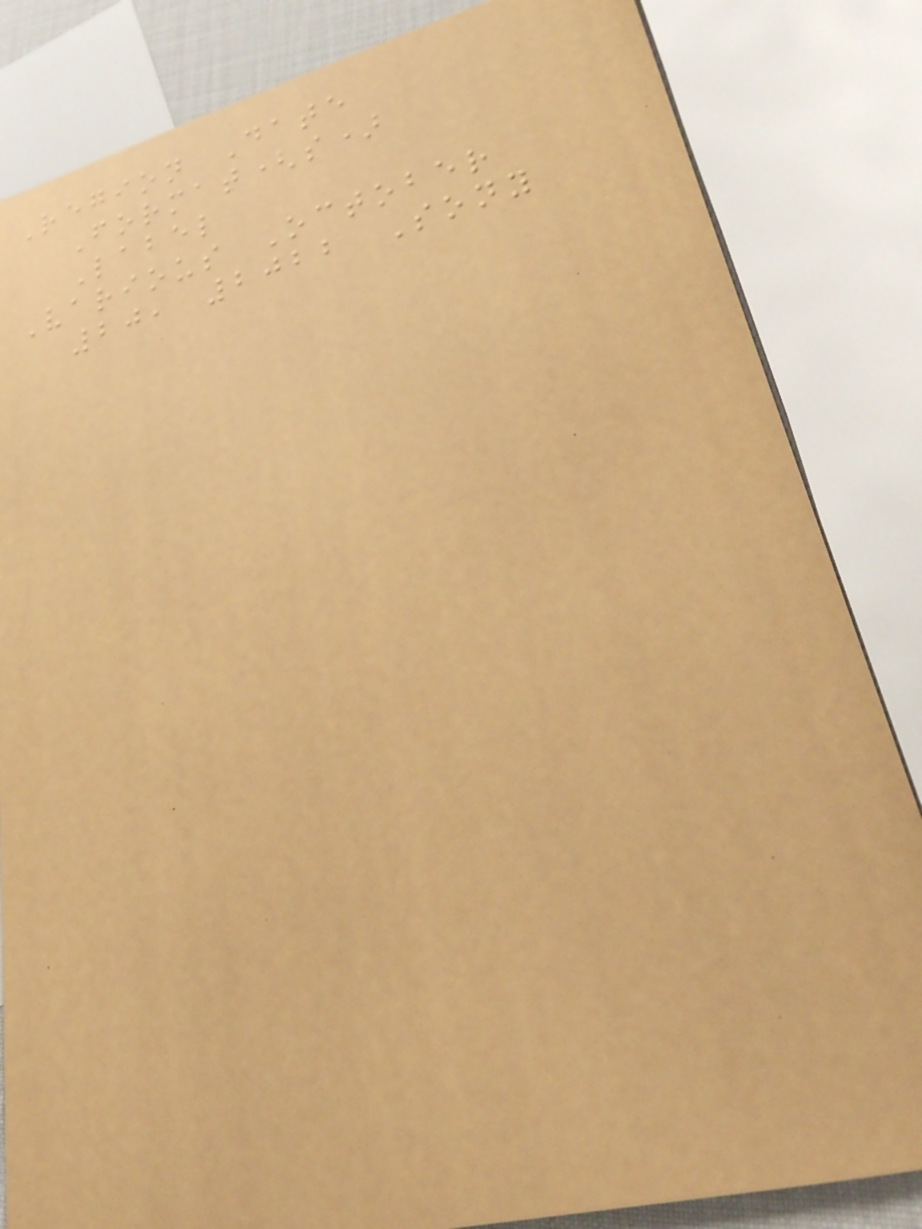Region Date
Format(s)
Label
Various October
20, 2022 Sony
